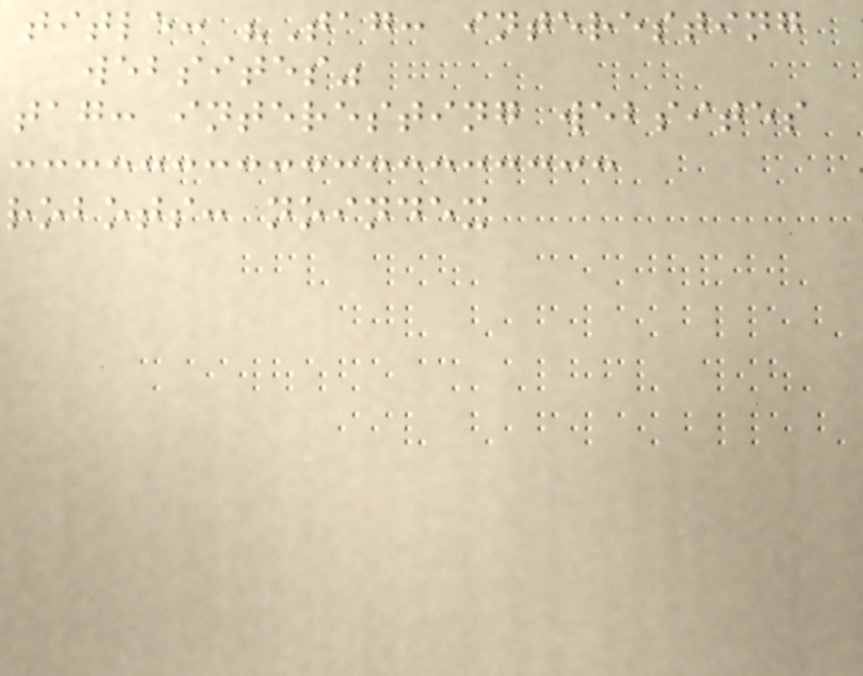title: "Tag: interesting
websites"
tag: interesting websites
robots: noindex
